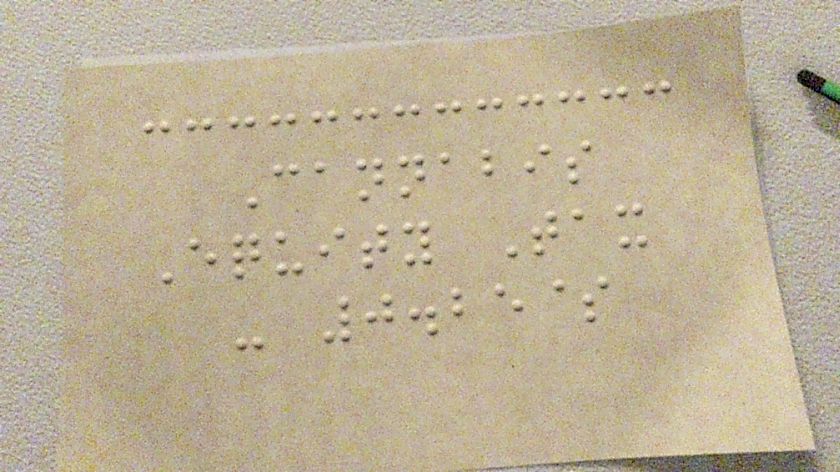Cannabis
Equity Tax
- 0.25$
